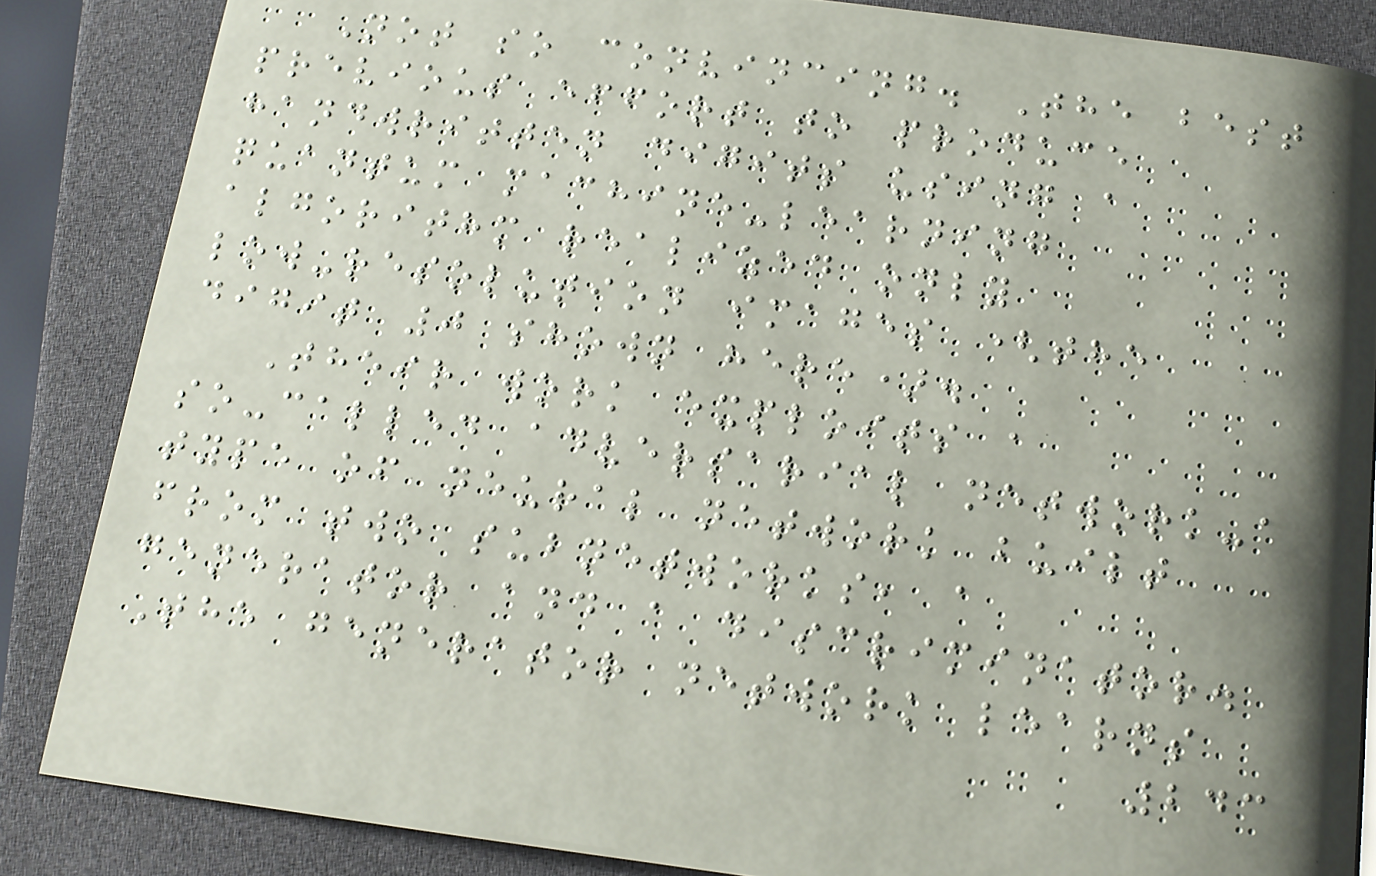Not so convincing. The best
previous effort to produce
handwritten digits using a
quantum machine-learning
algorithm realized only
low-resolution images (the
digit 0 shown here).
Their work exploits a
so-called adversarial network-a
type of neural network built
from two subnetworks, a
generator and a discriminator.
The generator network learns
243
